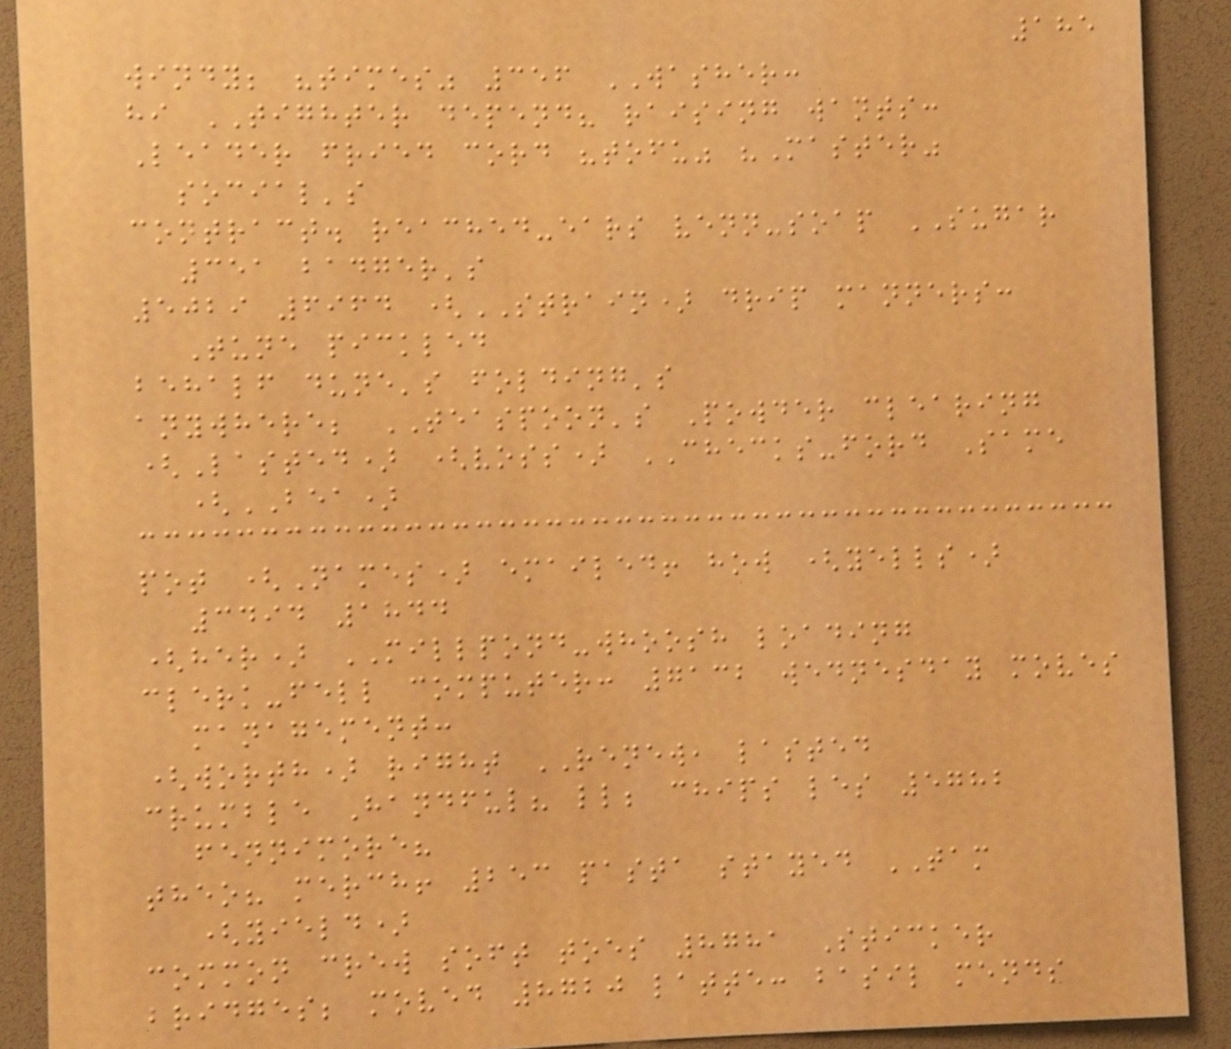185
windy; "times" 356 WASHER:
hi TIGHTER depend? raising wants:
Leader fried cord "tofu" "Master"
social's
contract. reached-ears venn-soap SUGAR
351 badger's
5029 6964 (STRAIN) drip manners:
Tune pickled
behalf dune's folding's
anywhere; TEASPOON's Powder clearing
(Lasted) (voss) CHECKS-ford Same
(BEA)
pot (Names) emailed! how (yells)
3494 1844
(her) MILLPOND-whoosh loading
clerk-fell computer: 7132 wednesday moves
management:
(worth) right RENEW, lasted
crumble Handful? ll; chips les 5782
fennimore?
theo? merch! 253 pasta stayed TAM
(yield)
common crew soft toes 8781 Sticker
bridges; moved 8720 latte: basil mends
